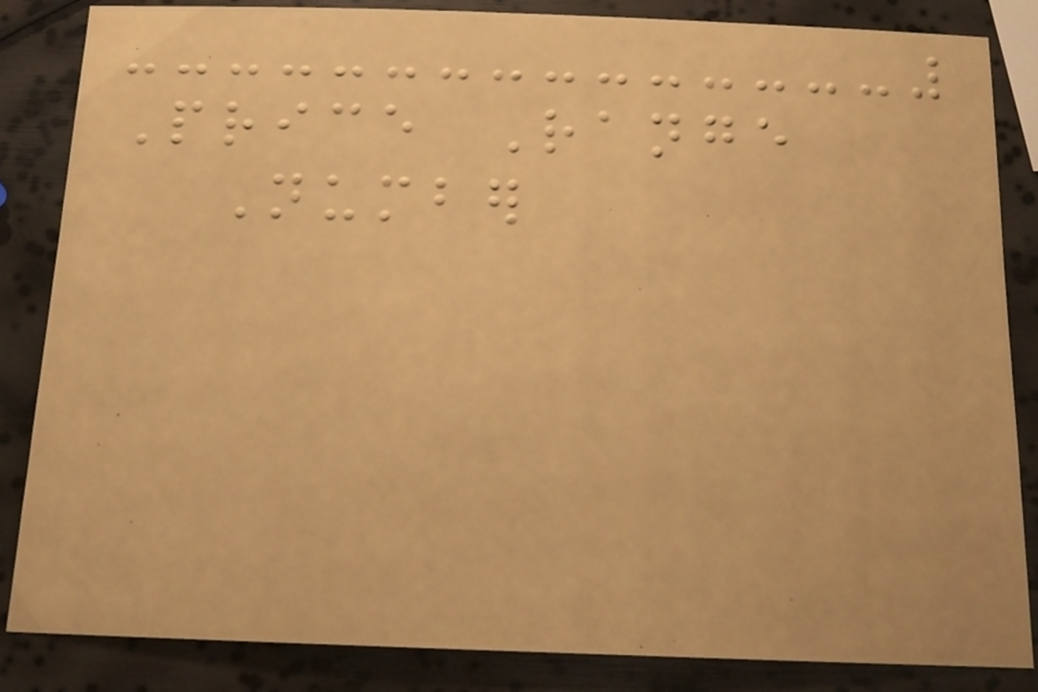Price Range
Number
